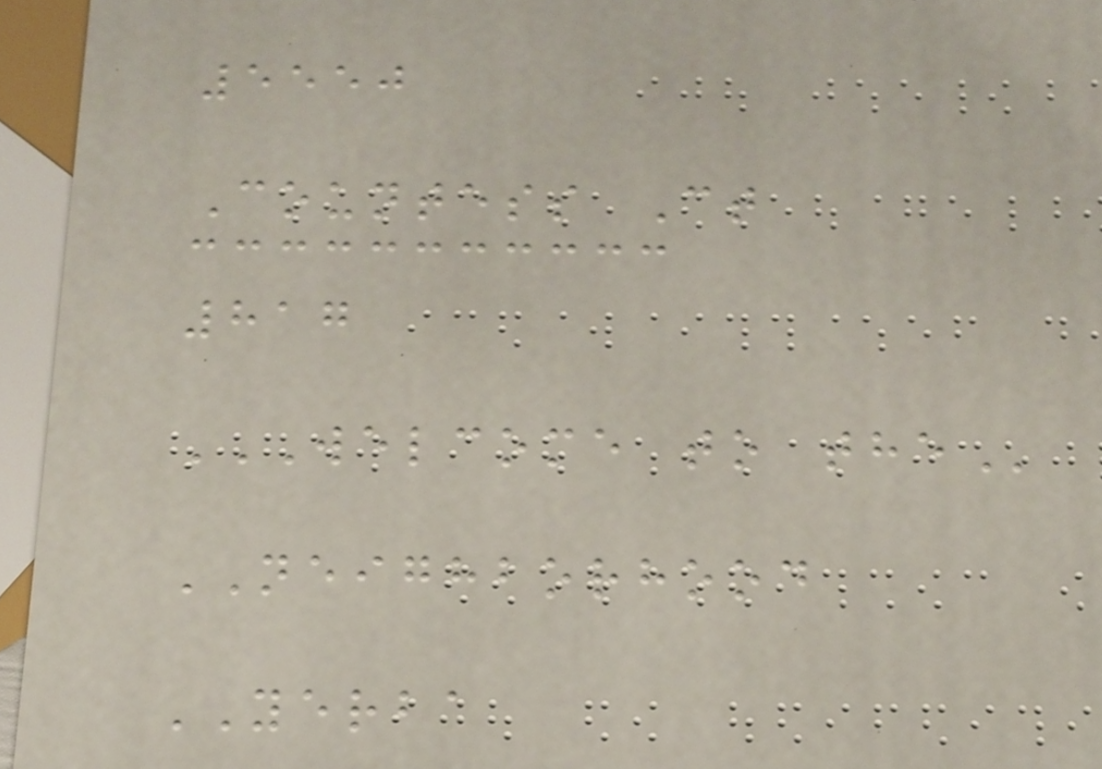5550
Countess Ct
817
WELCOME TO THE
NEIGHBORHOOD
YERBA
